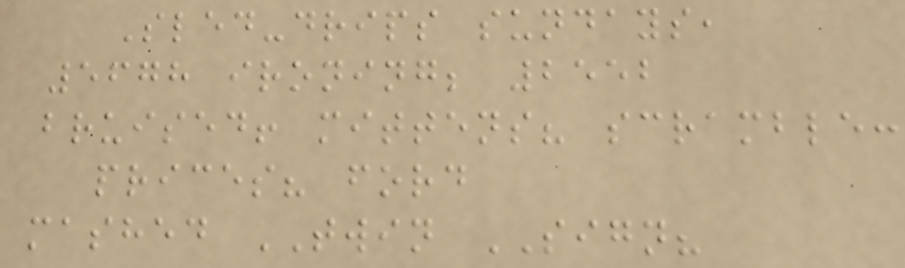Sled-drips sundays,
5678 ironing; 2552
bruised! mittens? scramble:
prices? ford
mashed TWIN SIGN?
